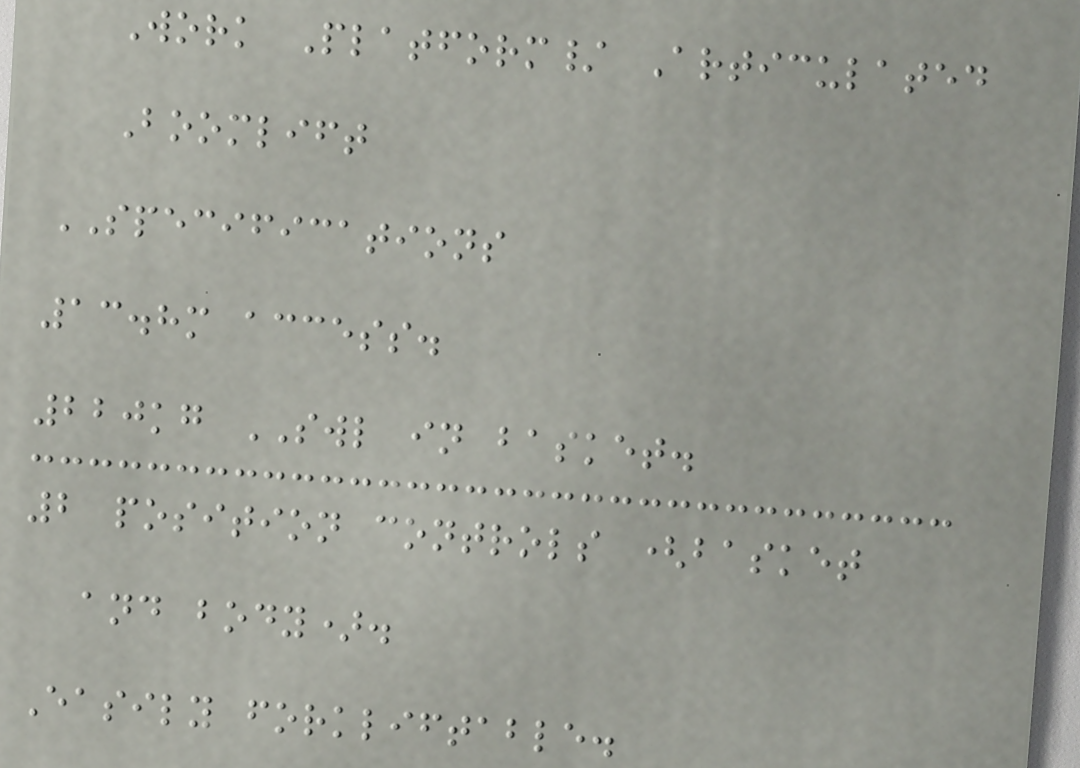Work Platform/ Articulated
Boomlift
SPECIFICATIONS
13.8m access.
220kg SWL in basket.
2 position controls (basket
and body).
Easily forkliftable.
